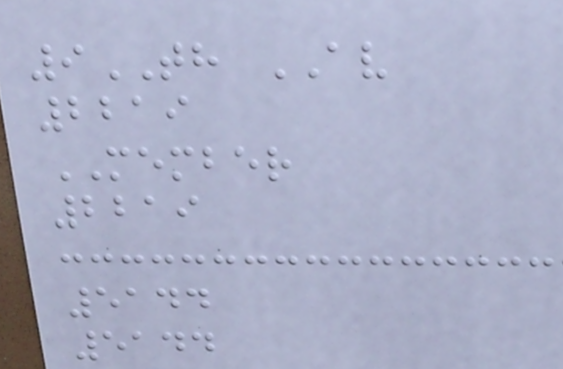9TH AV
2219
MEMBER
2219
5144
5144
